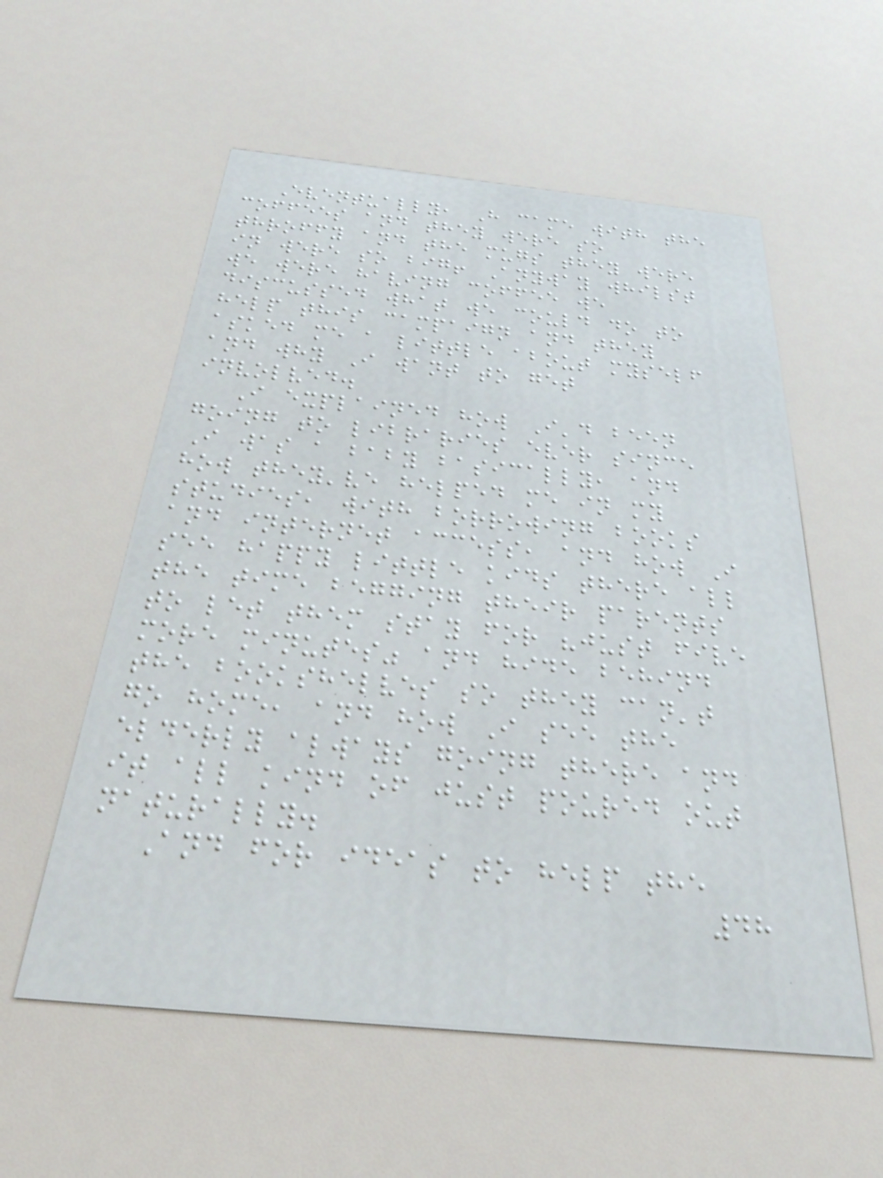Eventually, H came with the
coffees and they were so
throffy and the mugs they were
in were so big! Anyway whilst
we were having coffee we
discussed what we could do to
help this campaign and they
asked me a little about myself
and why I want to get
involved.
I explained how I'd been
going to libraries ever since
I was a baby basically, and
how they've helped me in my
studies, with borrowing books
and internet access, and how I
see happy little kids there all
the time begging their parents
to let them stay for "just five
more minutes" and hide behind
the bookshelves so they can't
go home, and how I see the
elderly always going there and
it all kind of just poured out
naturally.
And for ideas to help the
48
